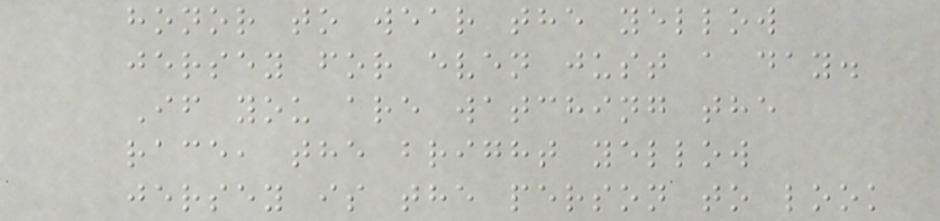honor to wear the yellow
jersey for even just a day.
If you are watching the
race, the bright yellow
jersey is the person to look
